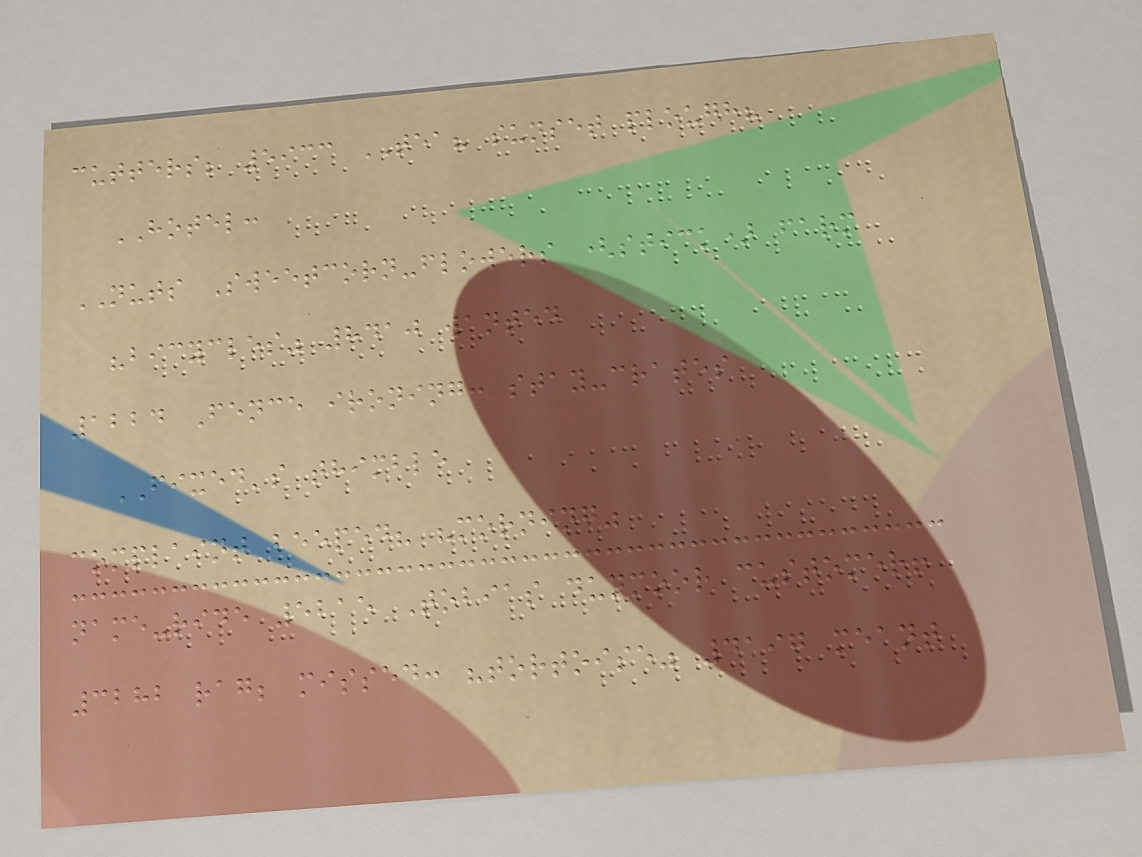cutters; 5933 TEA? sunset plough?
HOTEL:
NUTS Sweetcorn-flowers (stick) farm
"bicycles" 8410 wanted
1224 Fence ironing: stay-crates
FIXED's thimble
complaint beeped? "morning"
name-ride 5215 Tobias dunmoor customer!
3282 rag; missed: "tortoise" 4197 meant
